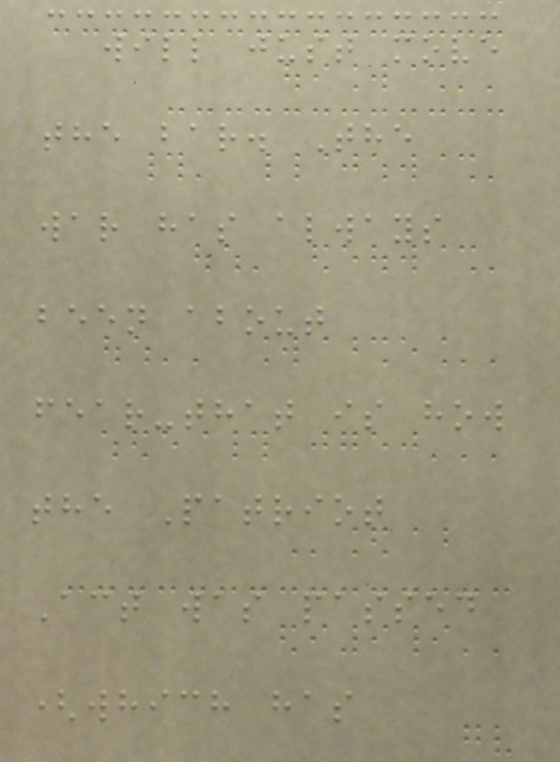will just move
the bar. The
war has always
been about
fear-that is how
the Patriot
Act was passed
(which has
